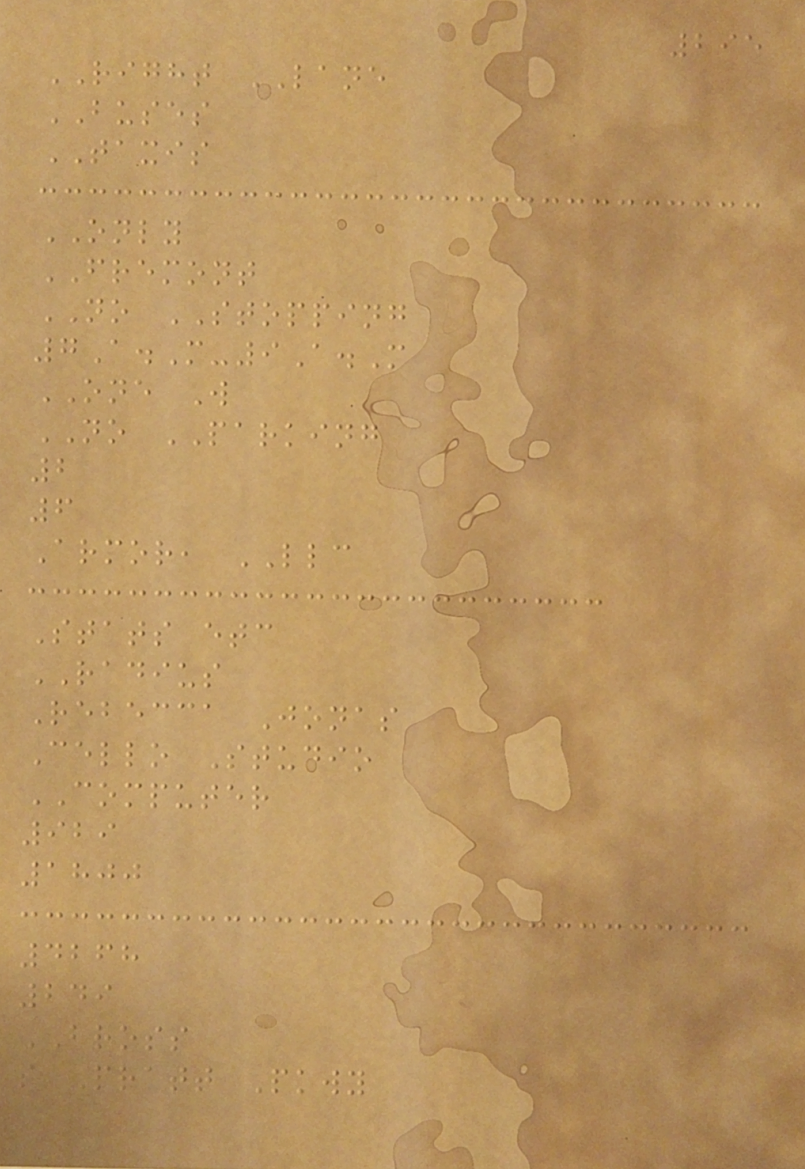295
RIGHT LANE
BUSES
TAXIS
ONLY
FREMONT
NO STOPPING
7A.M-9A.M
ONE W
NO PARKING
2
6
Armor, LLC
Stats etc
RADIUS
Rebecca Jonas
Cello Studio
COMPUTER
929
1800
4268
249
BROSS
s Pratt Pkwy
